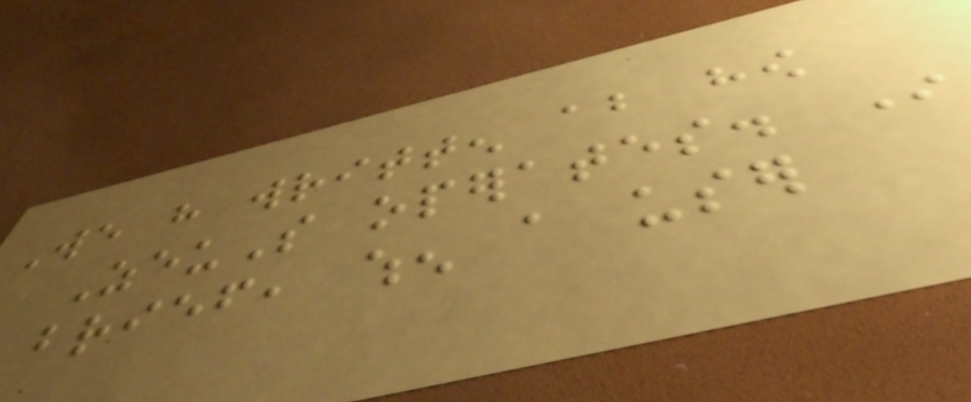We have written about how
ZeuS operates. In
brief, when a user
